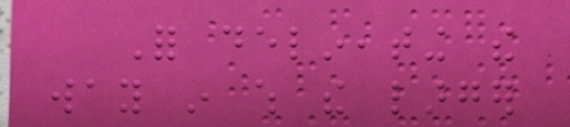For delineating the
way in which the larger
